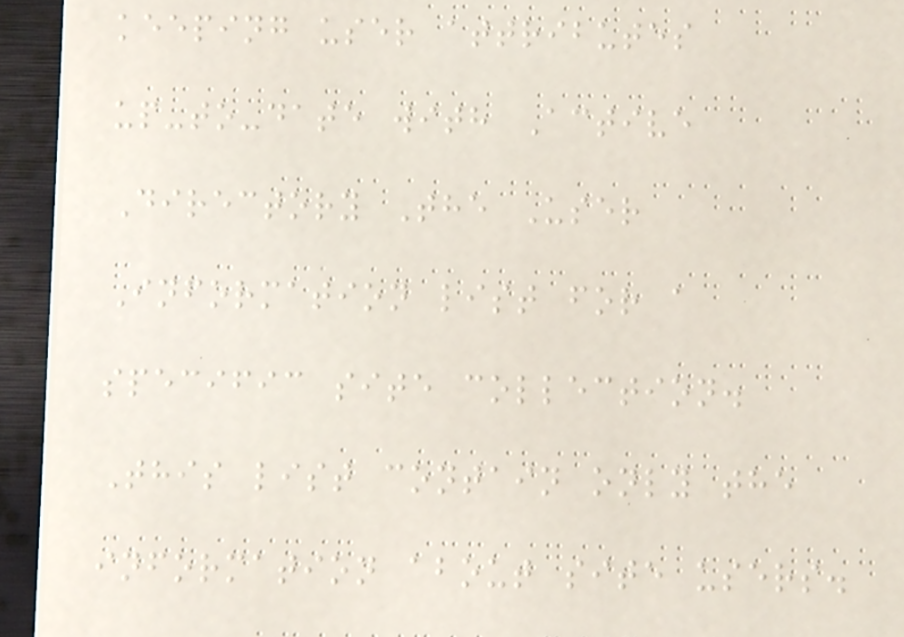keeping user attributes
up-to-date with Active
Directory The User
Information list for a
specific site collection.
This list contain only the
information about site users.
